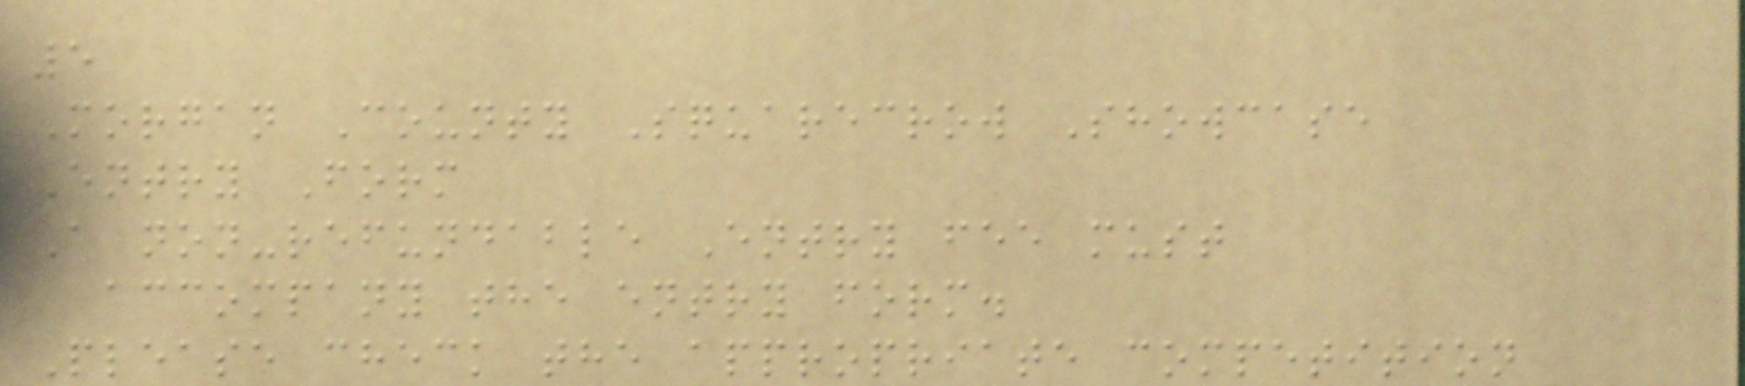5
Morgan County Squarecrow Showcase
Entry Form
A non-refundable Entry fee must
accompany the entry form.
Please check the appropriate competition
